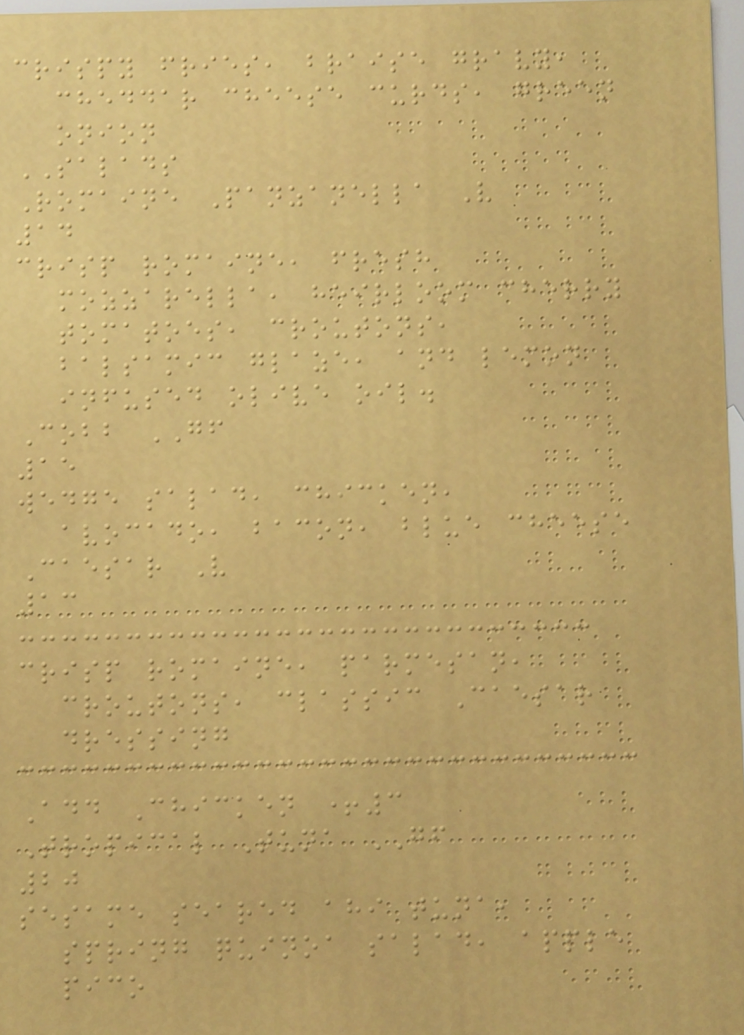crispy fries, braise gravy,
cheddar cheese curds, green
onion
SALADS
Romaine Panzanella V
14
crisp romaine, fresh
mozzarella, heirloom cherry
tomatoes, croutons,
balsamic glaze, and lemon
infused olive oil.
Cobb GF
15
wedge salad, chicken,
avocado, bacon, blue cheese
Caesar V
13
crisp romaine, parmesan,
croutons, classic Caesar
dressing
Add Chicken +3
Tropical Tuna GF
20
sesame seared ahi tuna,
spring quinoa salad, apple
pico
